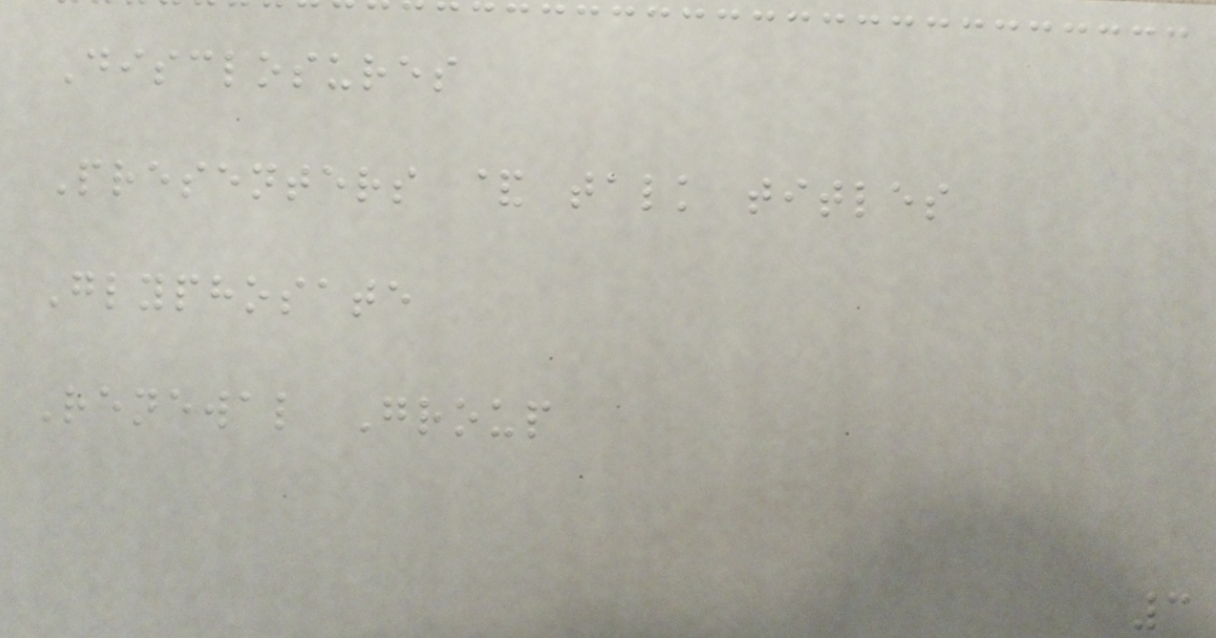Disclosures
Presenters & talk titles
Glyphosate
Renewal Group
3
